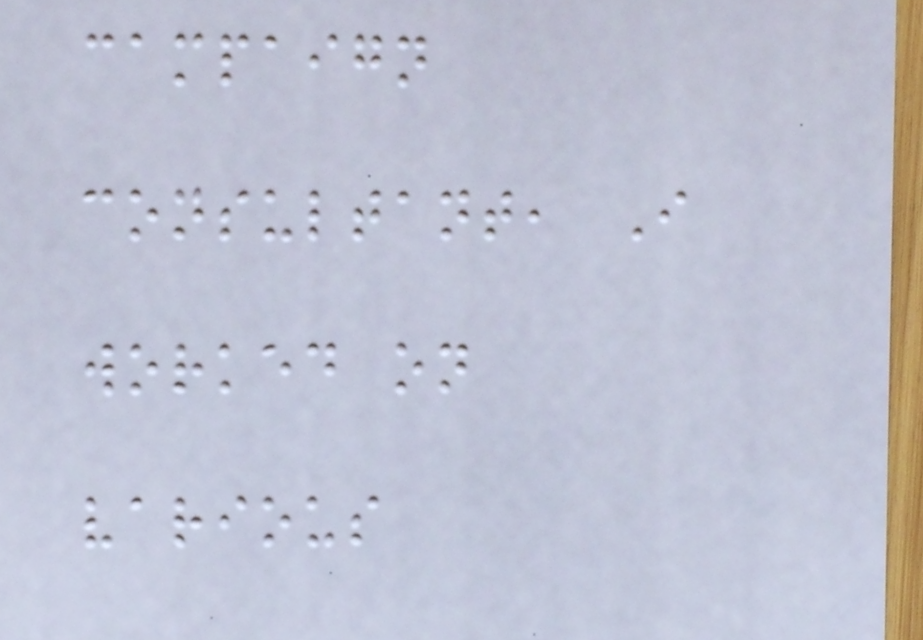campaign
consultant, I
worked on
various
